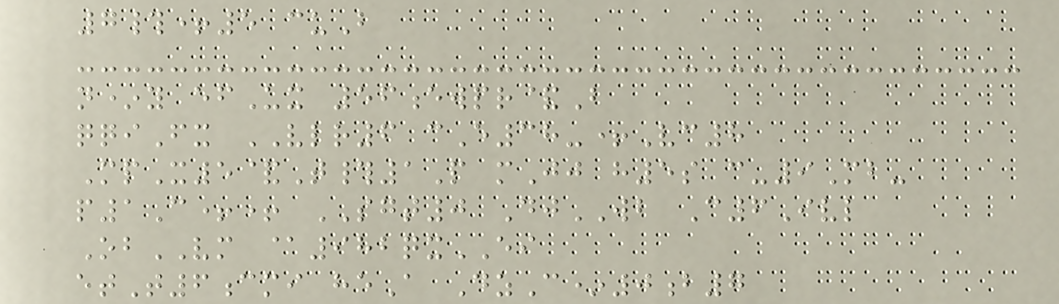7#+5 cuB
n*y efUx 56ewpr&B
qqiFx VLR6 cE38-+Vc8
MpX5&T#1P mJj h5s c-9Mb-
p1C++ SGT0 DjWB C6Ivl
ObVM @982qxEI
etT6cmi heA DzC*0b7
